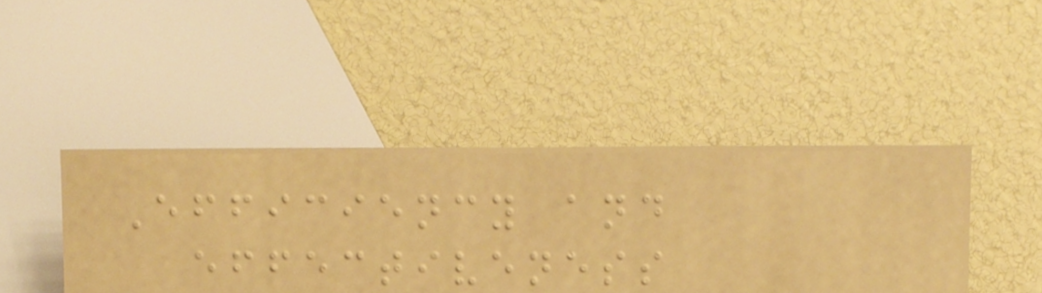Efficiency and
effectiveness
